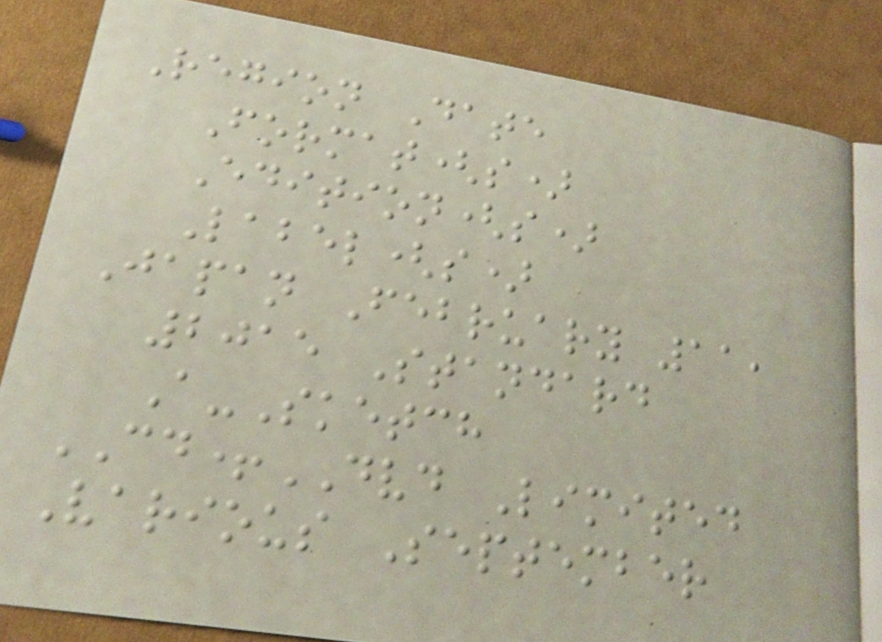Region Date
Format(s)
Edition(s)
Label(s)
Japan February 11,
2015 Standard
A-Sketch
CD+DVD Limited
Various September
